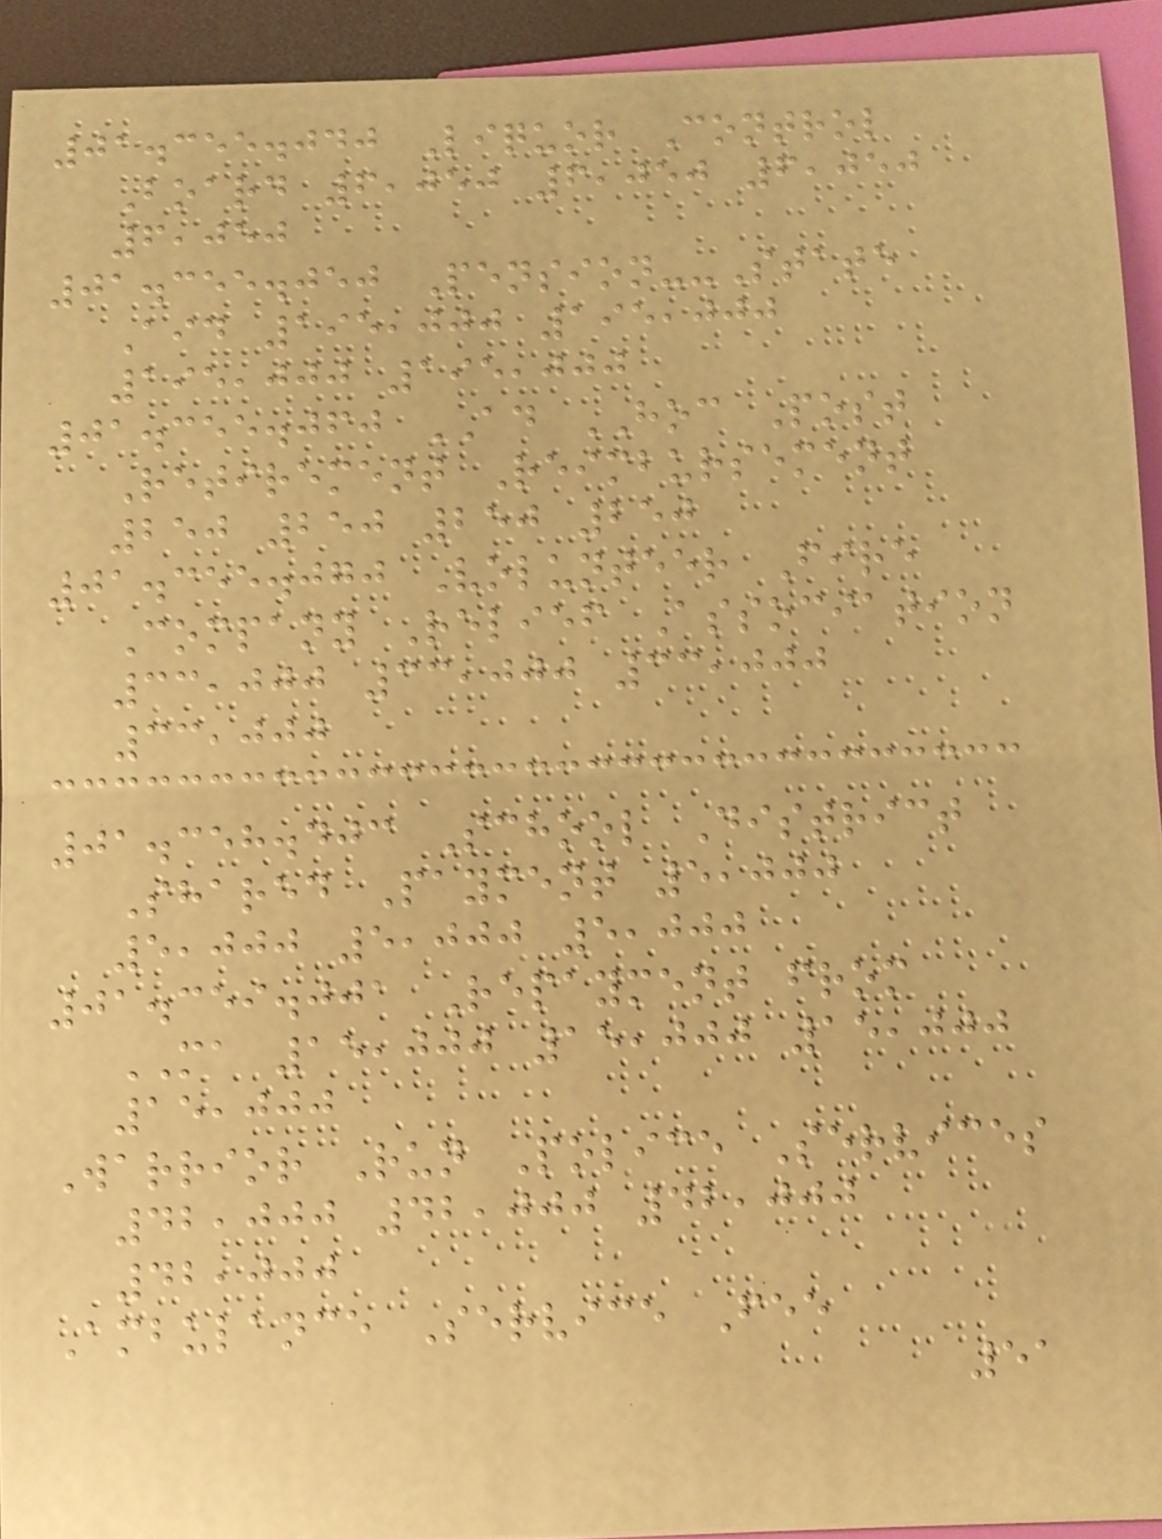01.355.040 Liquor Control
Board 6,050 6,050 6,050
6,050
01.355.050 Pension--State
Aid 195,000 195,000
195,000 195,000
01.355.060 AD HOC Post
Retirement Reimbursement
250 250 250 250
01.355.070 Volunteer Fire
Company Relief Association
33,000 33,000 33,000
33,000
01.358.403 School District
Shared Payment 5,000
5,000 5,000 5,000
01.359.001 Repayment from
MA 15,000 15,000 15,000
15,000
Warrior Run Police Services
42,000 42,000 42,000
42,000
Ambulance Service Fee
51
